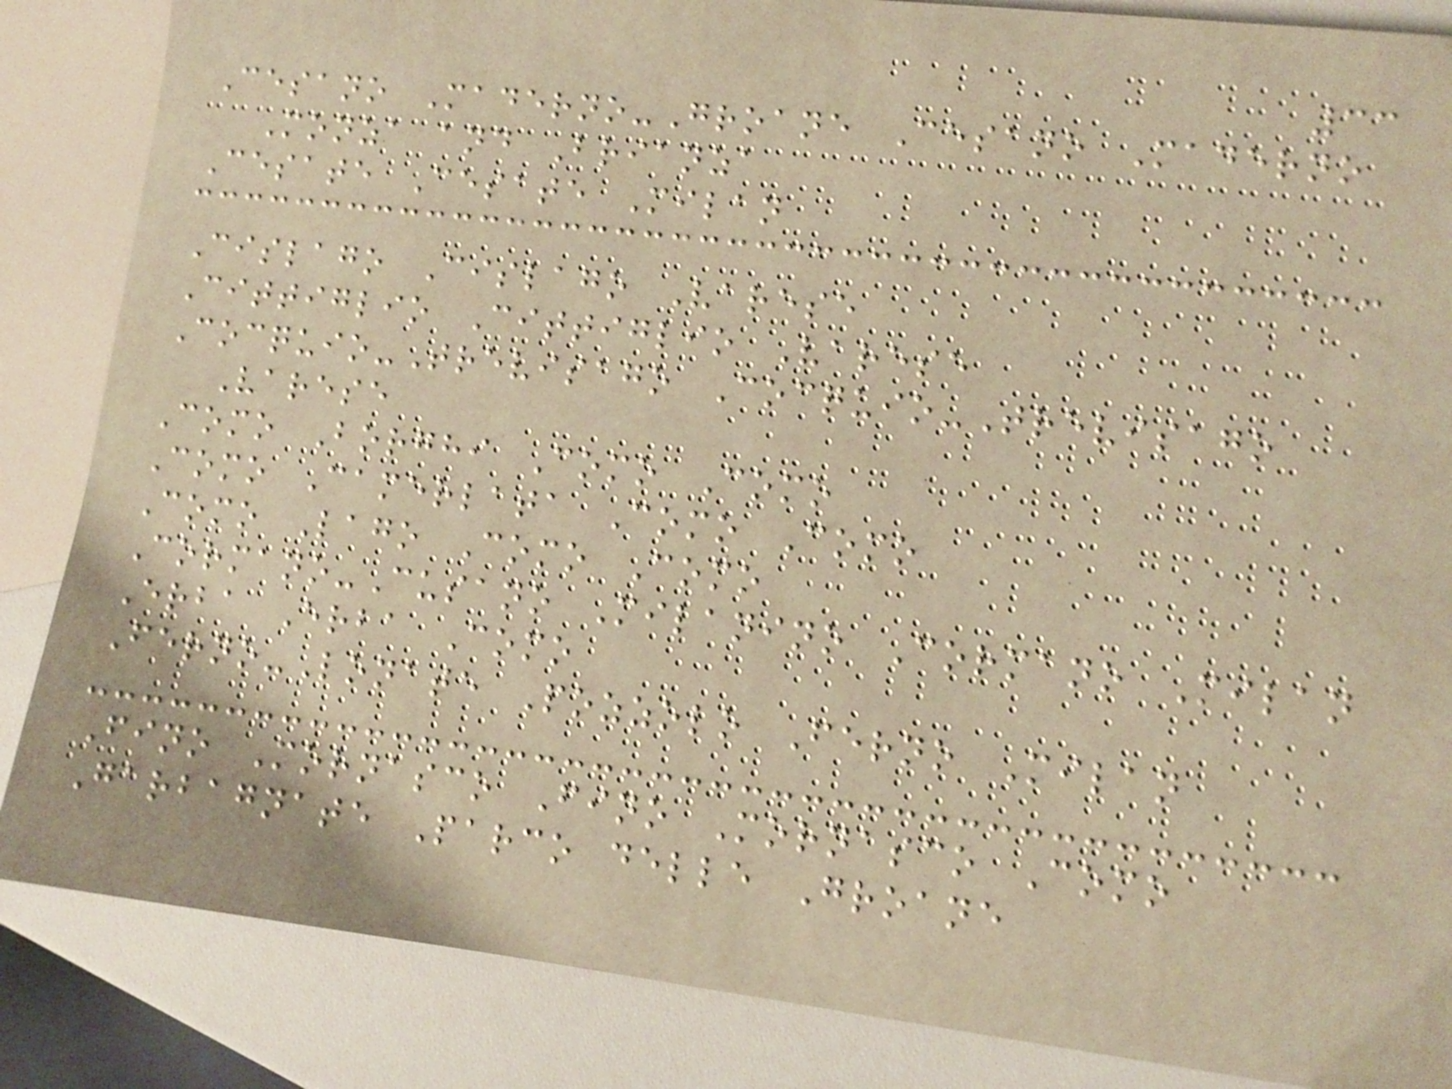33
Cesano Maderno-Groane Cesano Maderno
Monza and Brianza
Cesate Cesate Milan
Cislago Cislago Varese
Cittiglio Cittiglio Varese
Cocquio-Trevisago Cocquio-Trevisago
Varese
Como Borghi Como Como
Como Camerlata Como Como
Como Lago Como Como
Cormano-Cusano Milanino Cormano Milan
Erba Erba Como
Ferno-Lonate Pozzolo Ferno Milan
Fino Mornasco Fino Mornasco Como
Garbagnate Parco delle Groane
